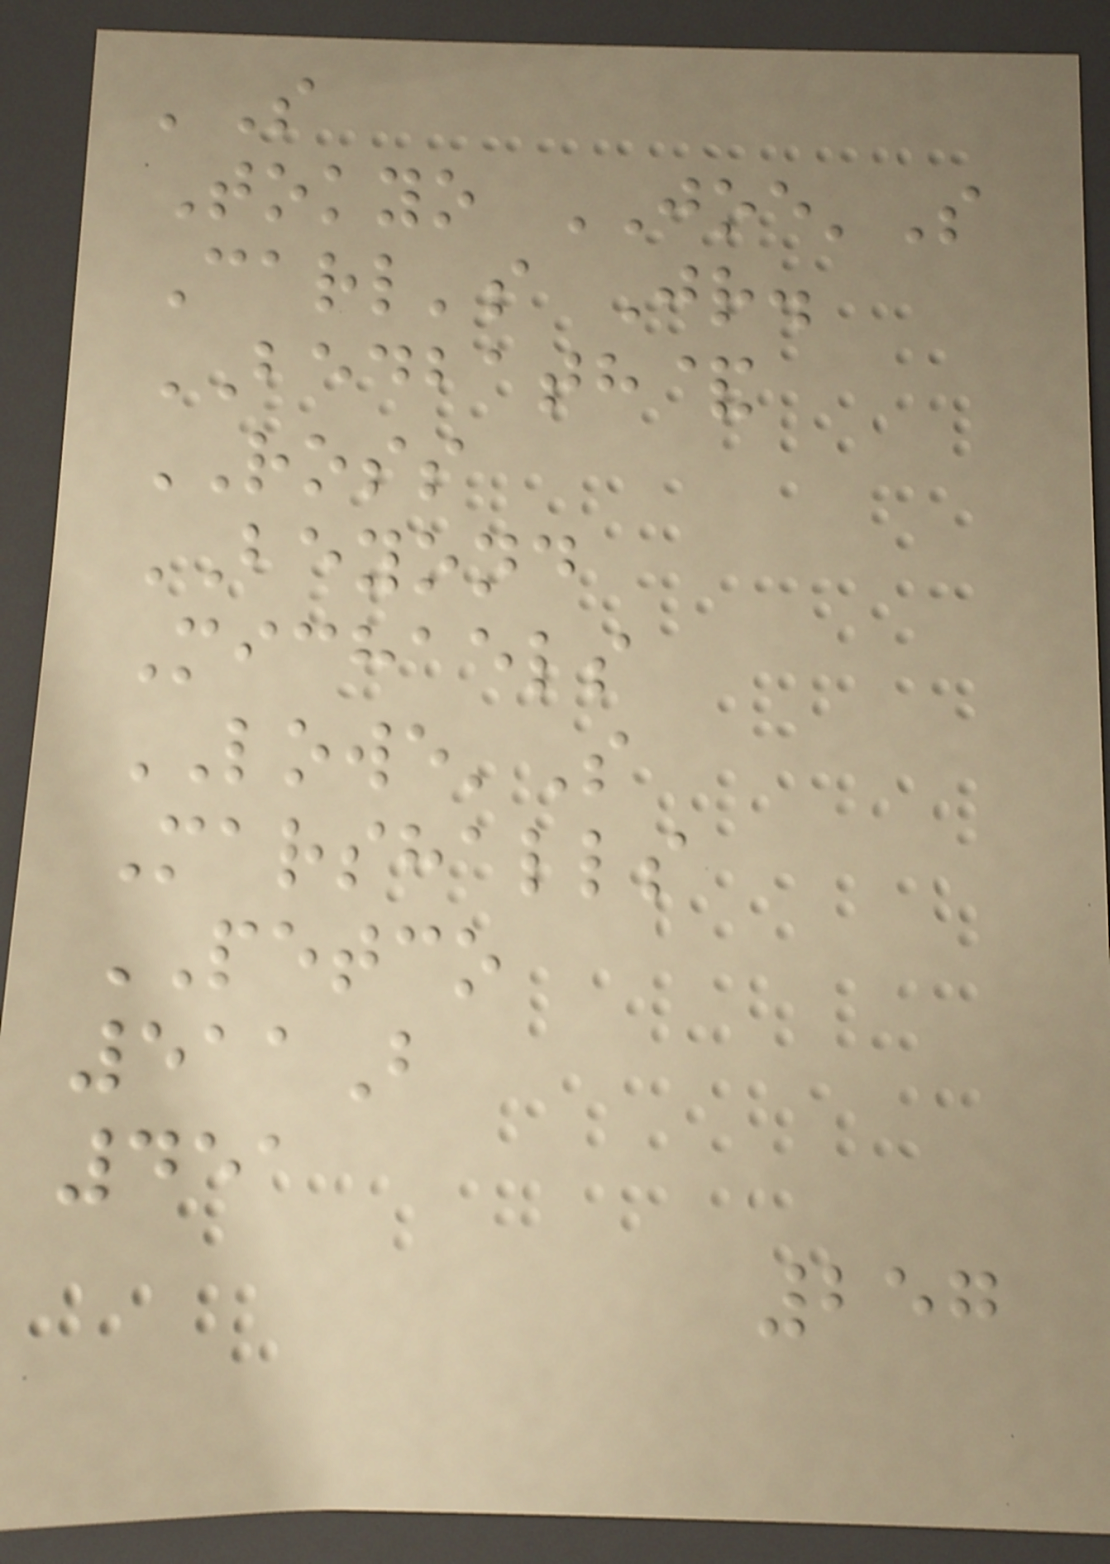'S
Tokyo JOE'S
Carl's Jr.
BEDBATH&
ROSS
BEYOND
Michaels
LOWE'S
Marshalls
PETCO
511B
451
257
